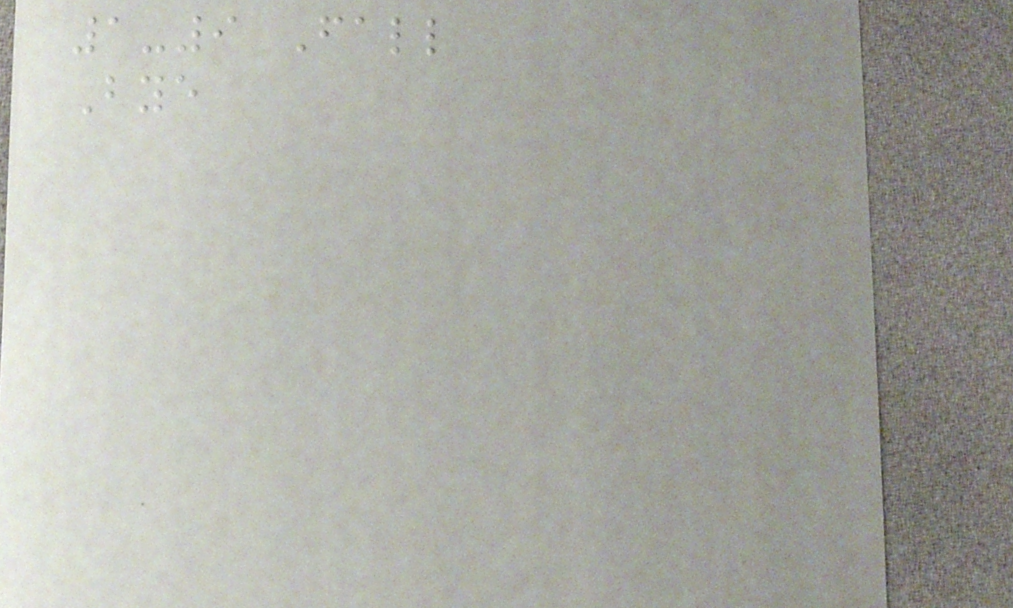1-9 Fall
Bye
